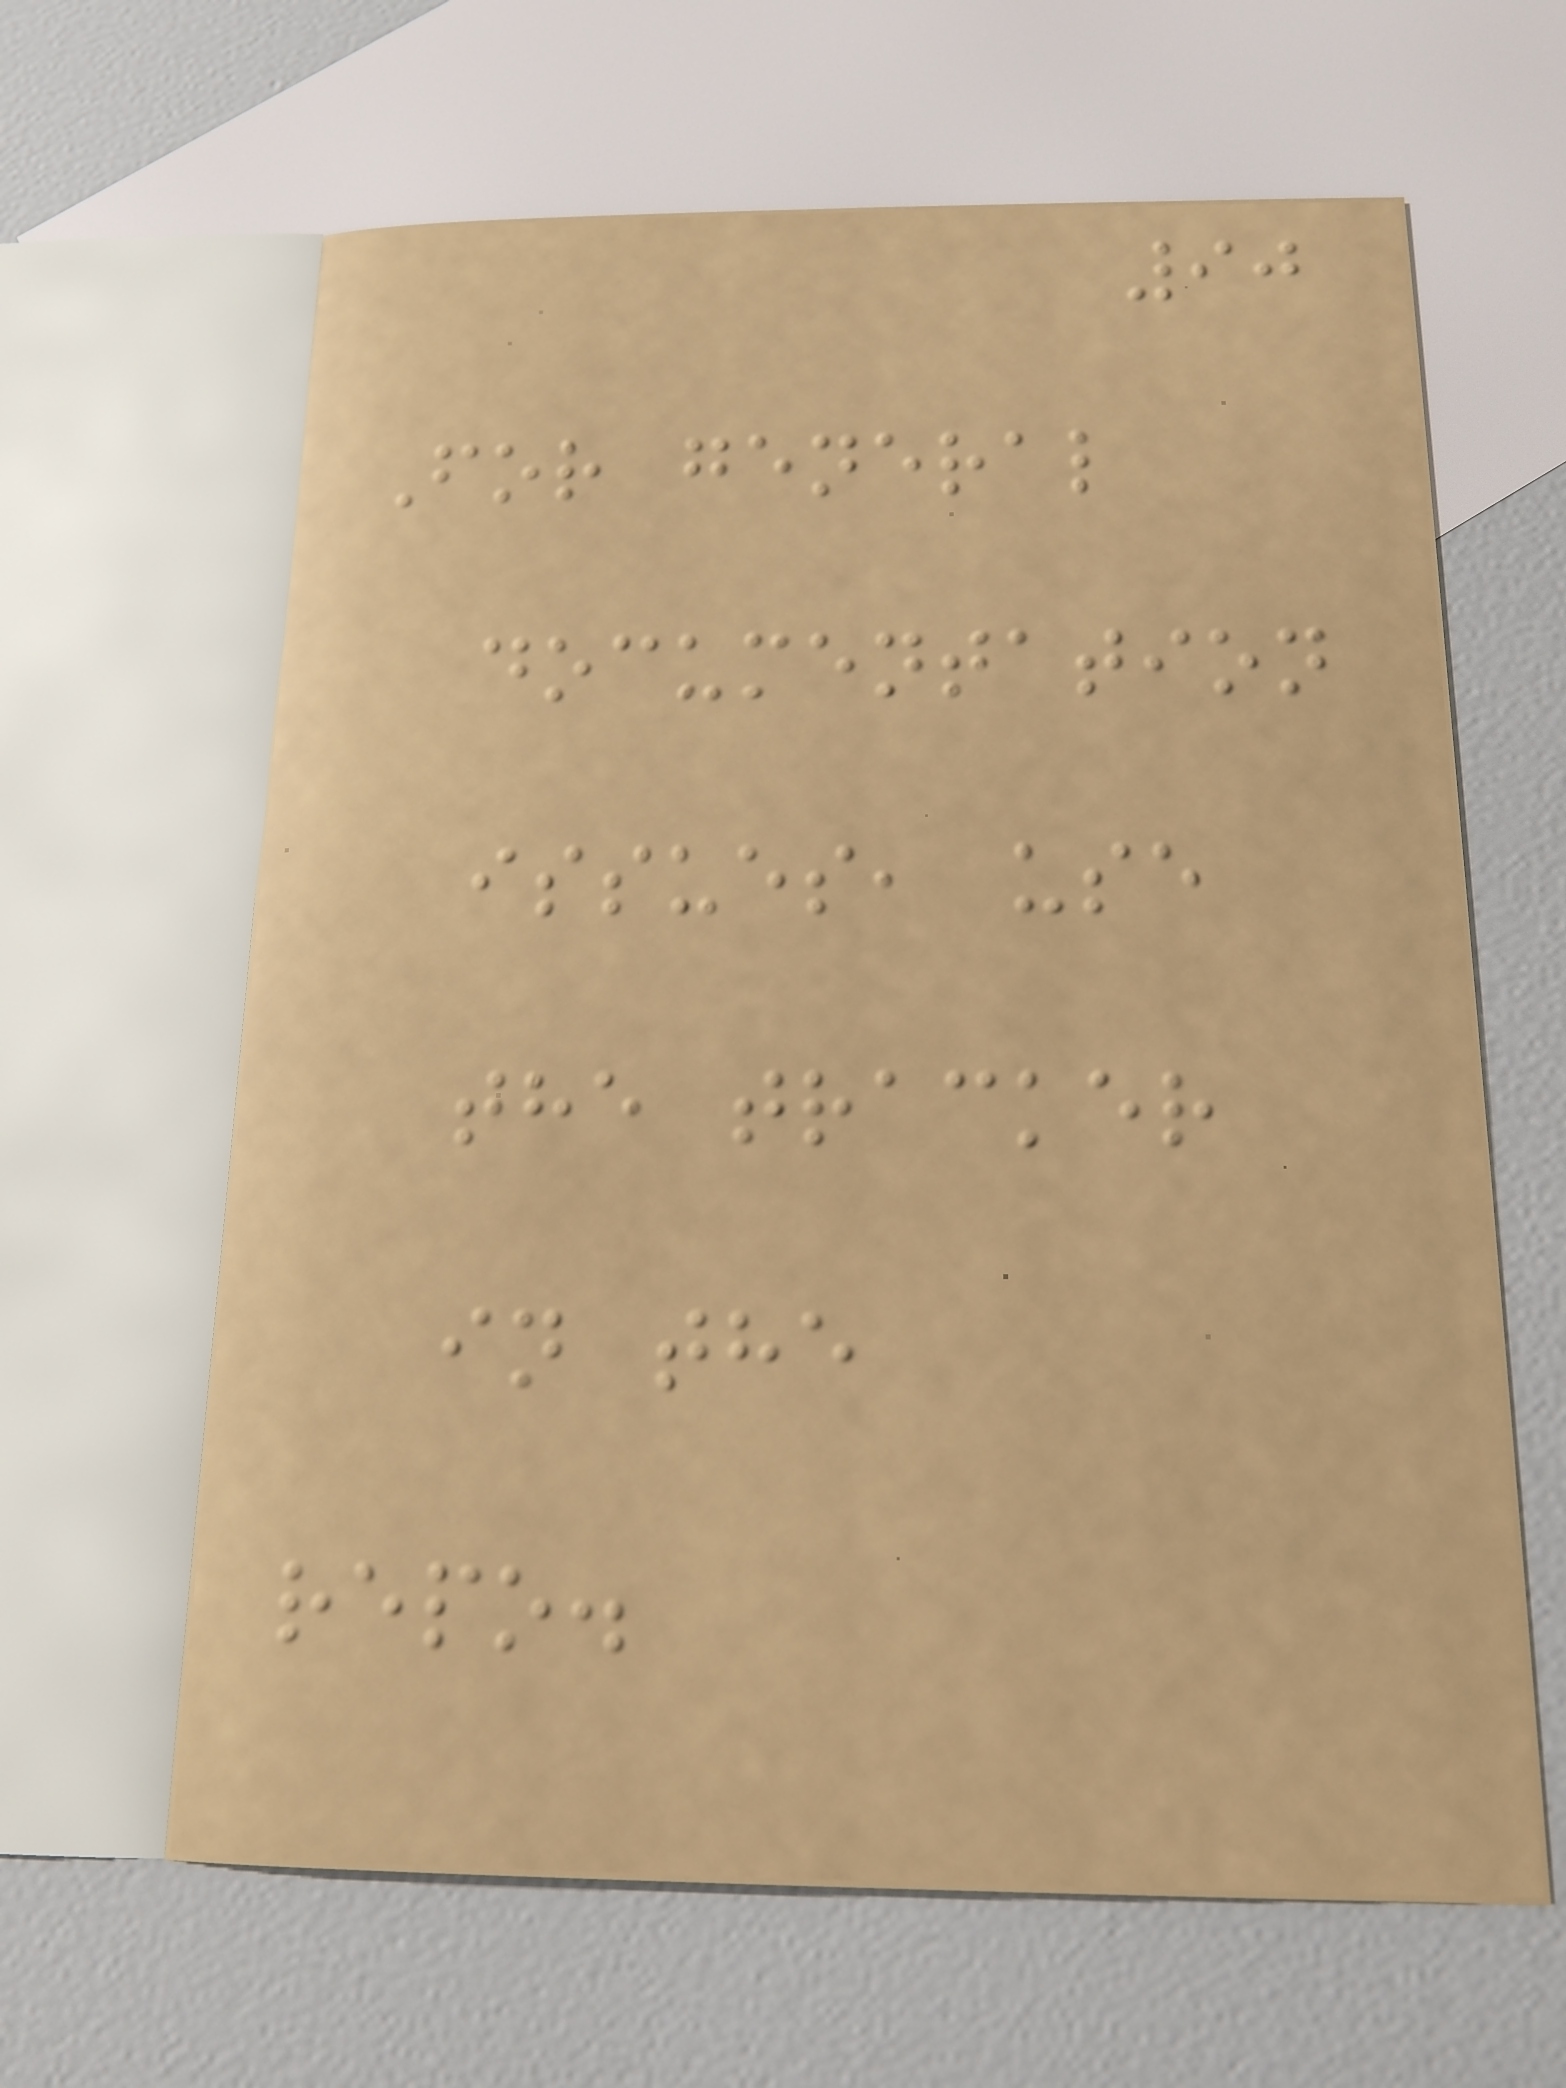90
For general
documentation
issues, use
the tracker
in the
repo.
